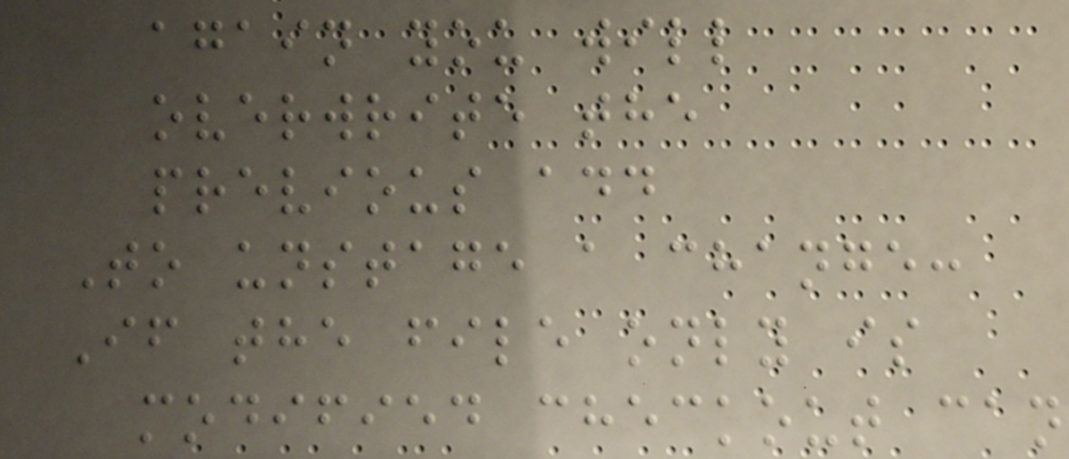again you will
overwrite the
previous add
To unstage a change:
If the file only is
modified checkout can
